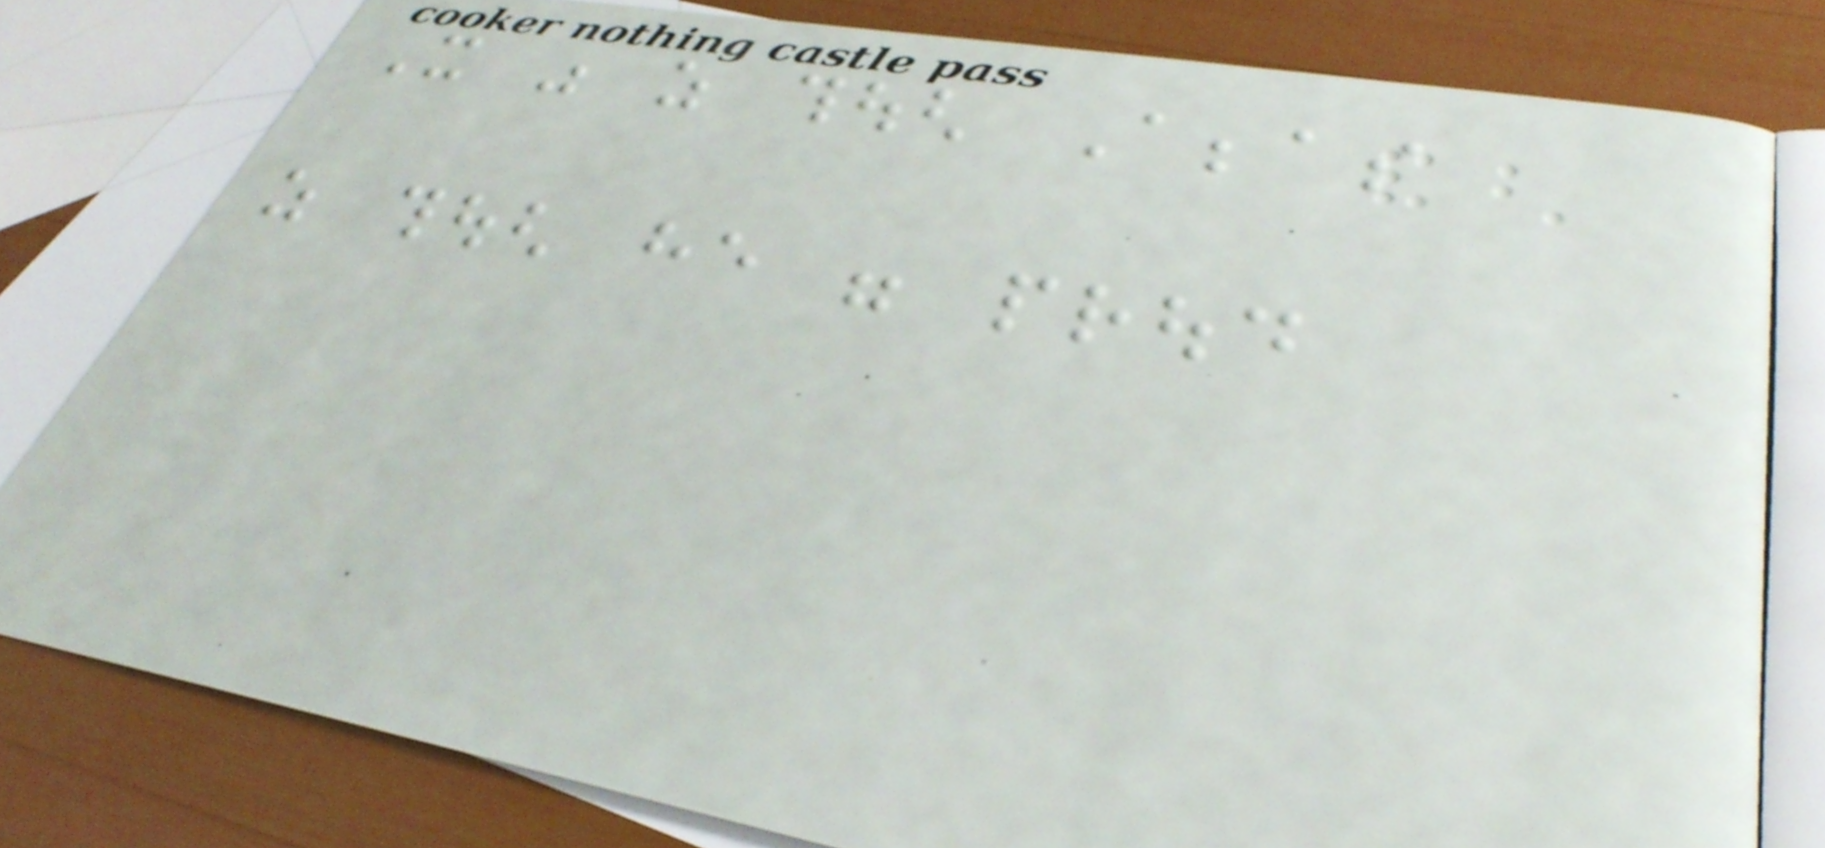It was as though Abbas
as though he were proud
